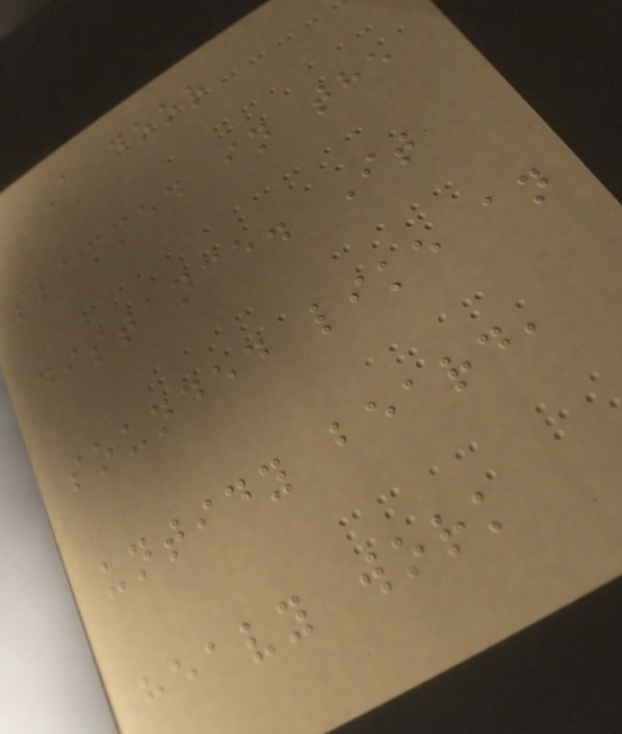A door
slammed in the
distance. It
sounded like an
untidy beard,
heavy work
